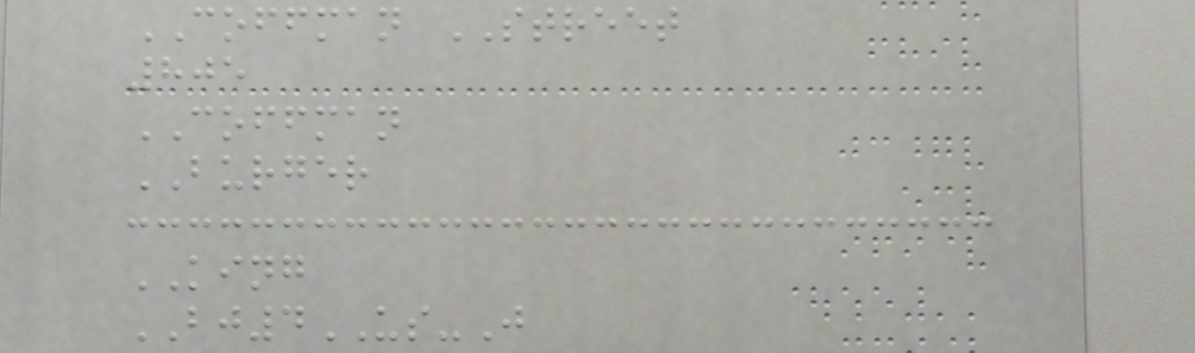COFFMAN STREET
805
COFFMAN
BURGER
KING
BJ4US-J
